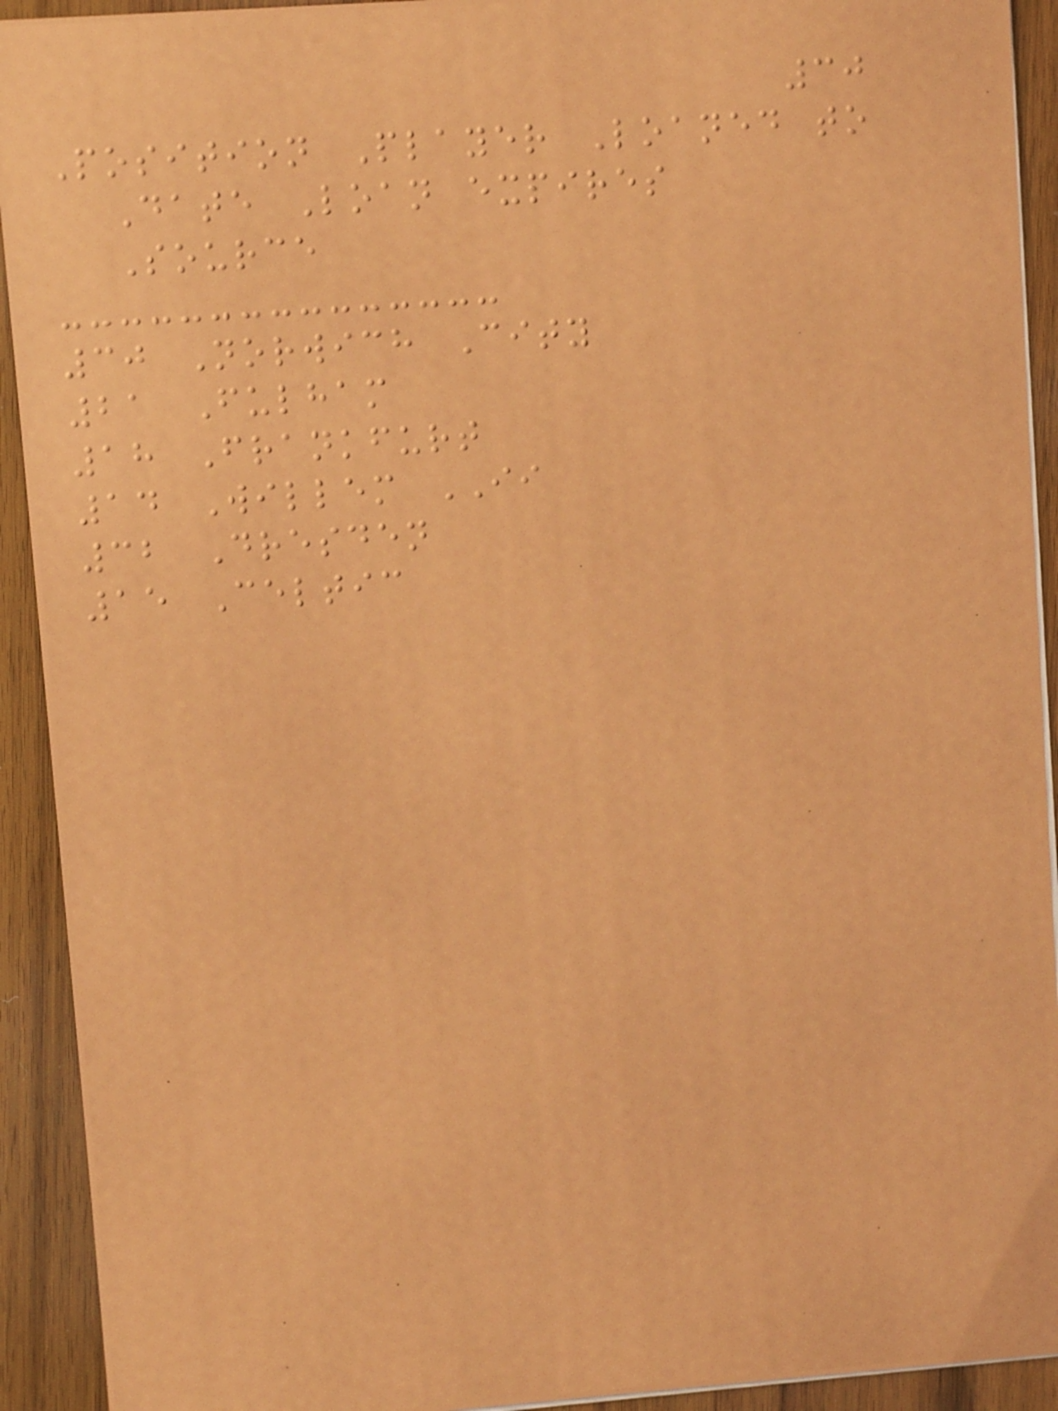30
Position Player Loaned to
Date Loan expires
Source
30 Norwich City
21 Fulham
18 Frankfurt
14 Willem II
32 Dresden
15 Celtic
